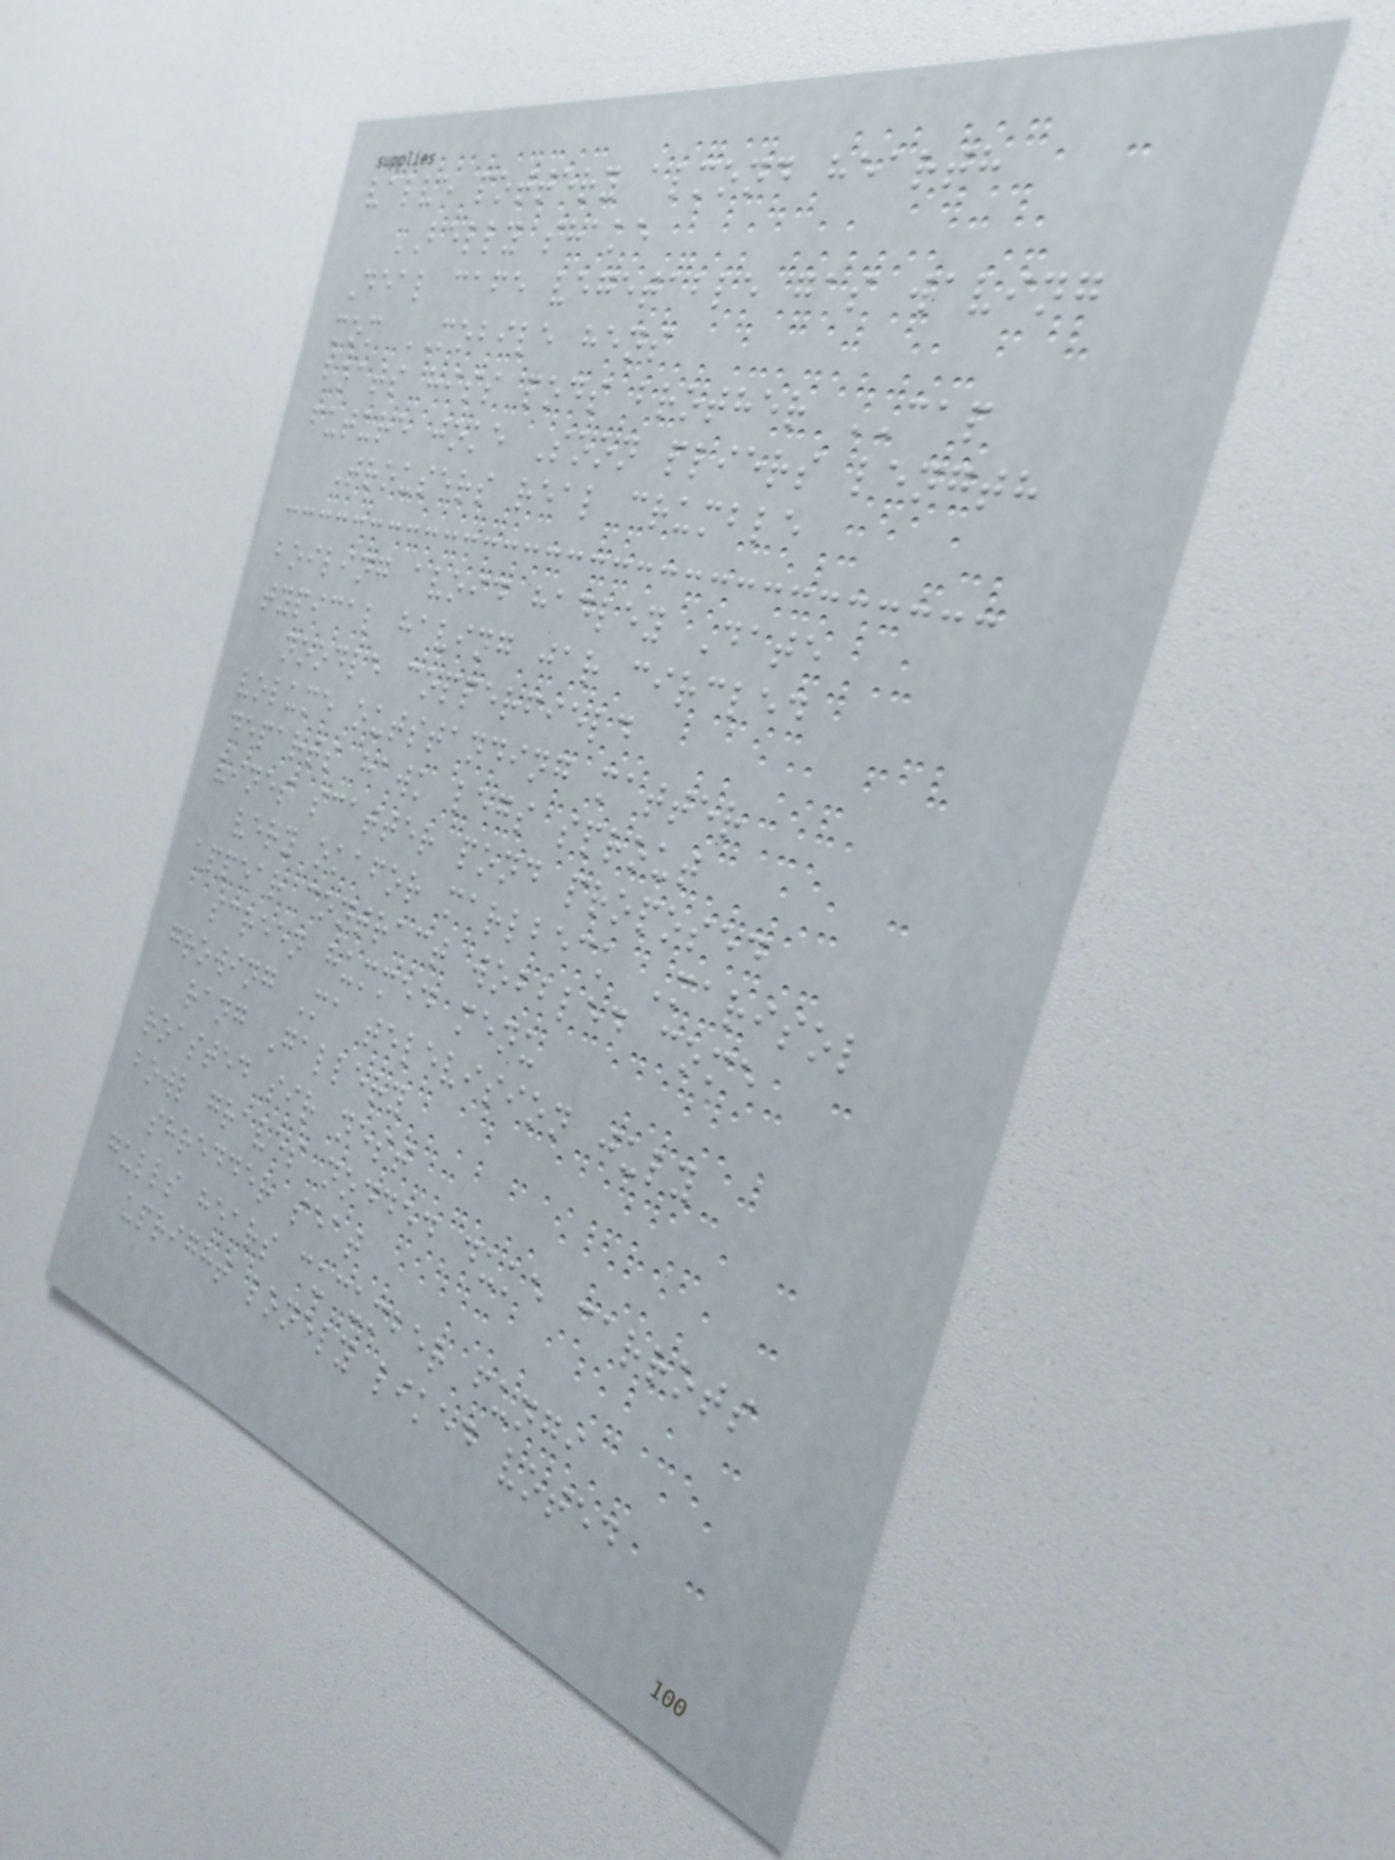valve pottery almond hearth
BELLY shake
Deal cafe vegetable gas waving
mom MOBILE hens
boats hiss pods brother CAP
future joke Soon pliers length
Trousers real crumble
boiling avoid hadley Date
typical having jar circled
noodle copperfield
volume outstanding matter
departs hawk legs sprout
vines scatter pond proposed
very okafor marlbeck Marisol
appear contract wobbled come
screen hummed menu
growing Ma television july
rang Gallery
roasted sir nest
bowl graves nodded duke carrots
shredder seat
gulls hears cucumber fungi
upright lonely liked voted
